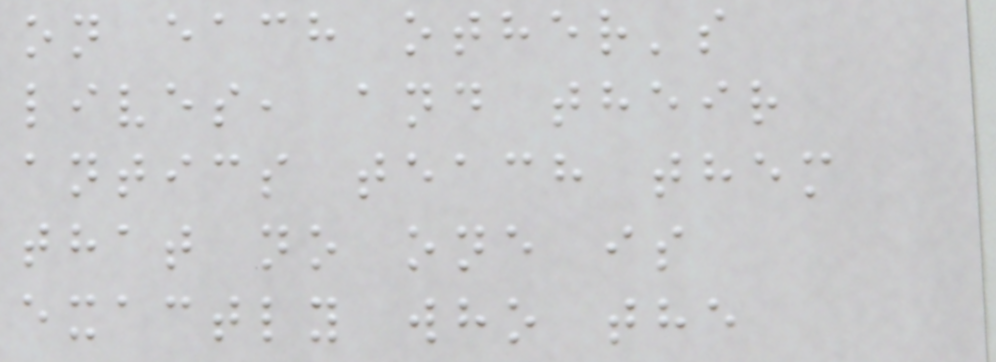on each other's
lives, and their
antics teach them
that no one is
exactly who the
